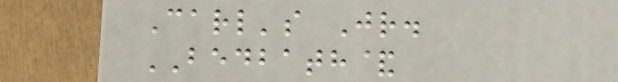Carl's Jr.
BEDBATH&
